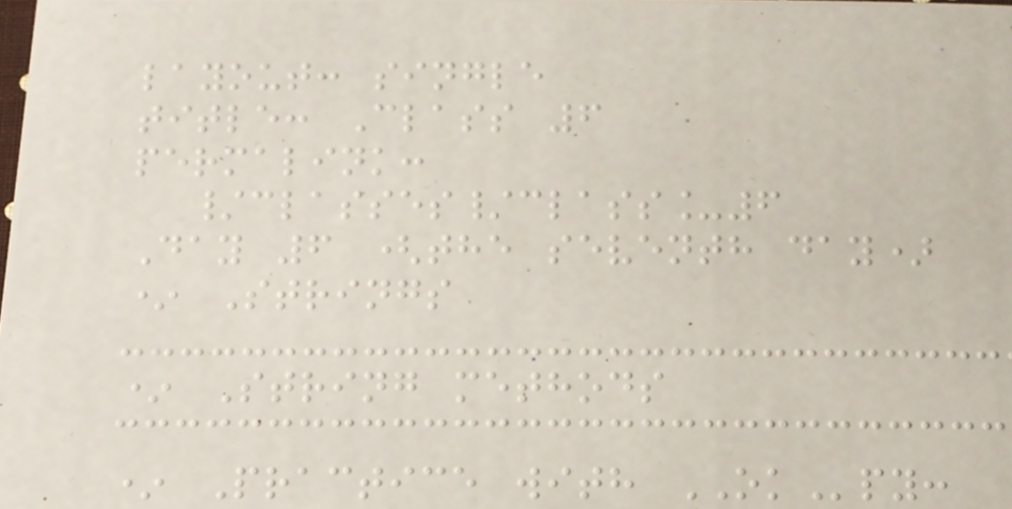layout: single
title: Class 6
permalink:
/classes/class_6
Day 6 (the seventh day)
* Strings
* String methods
* Practice with OKpy:
